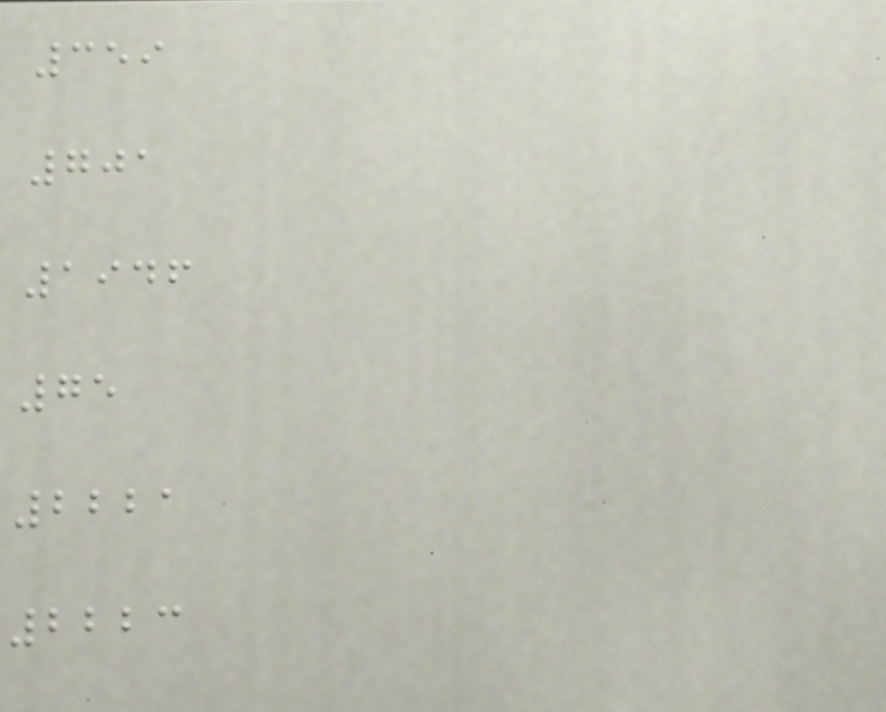359
701
1946
75
2221
2223
